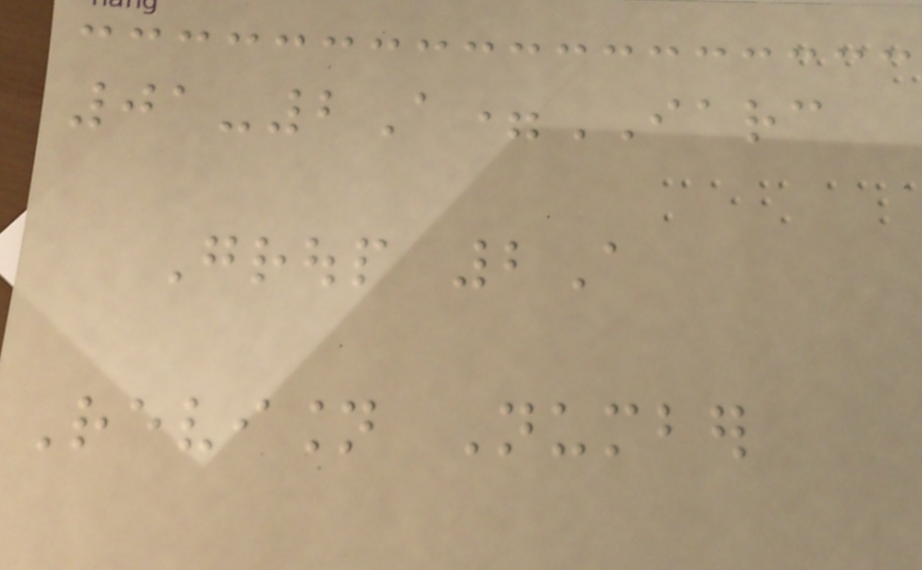01-2A=IARC
Group 2A
Revision Number
